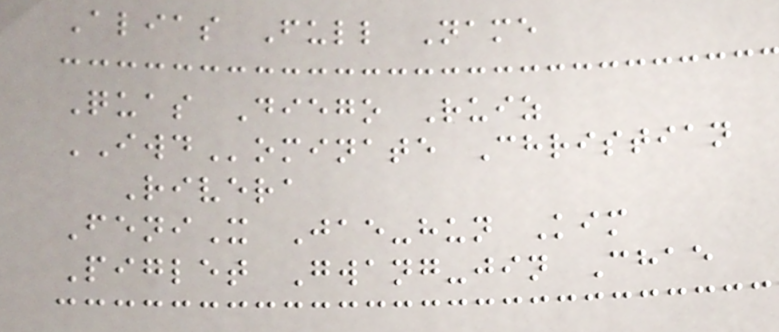Alias Full Name
Quas Diego Ruiz
IWDominate Christian
Rivera
FeniX Jae-hun Kim
Piglet Gwang-jin Chae
